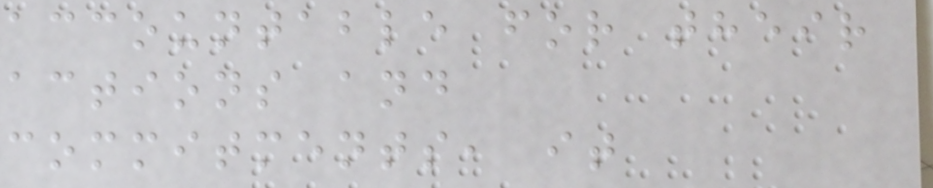accountable for their
actions and
commitments, it
